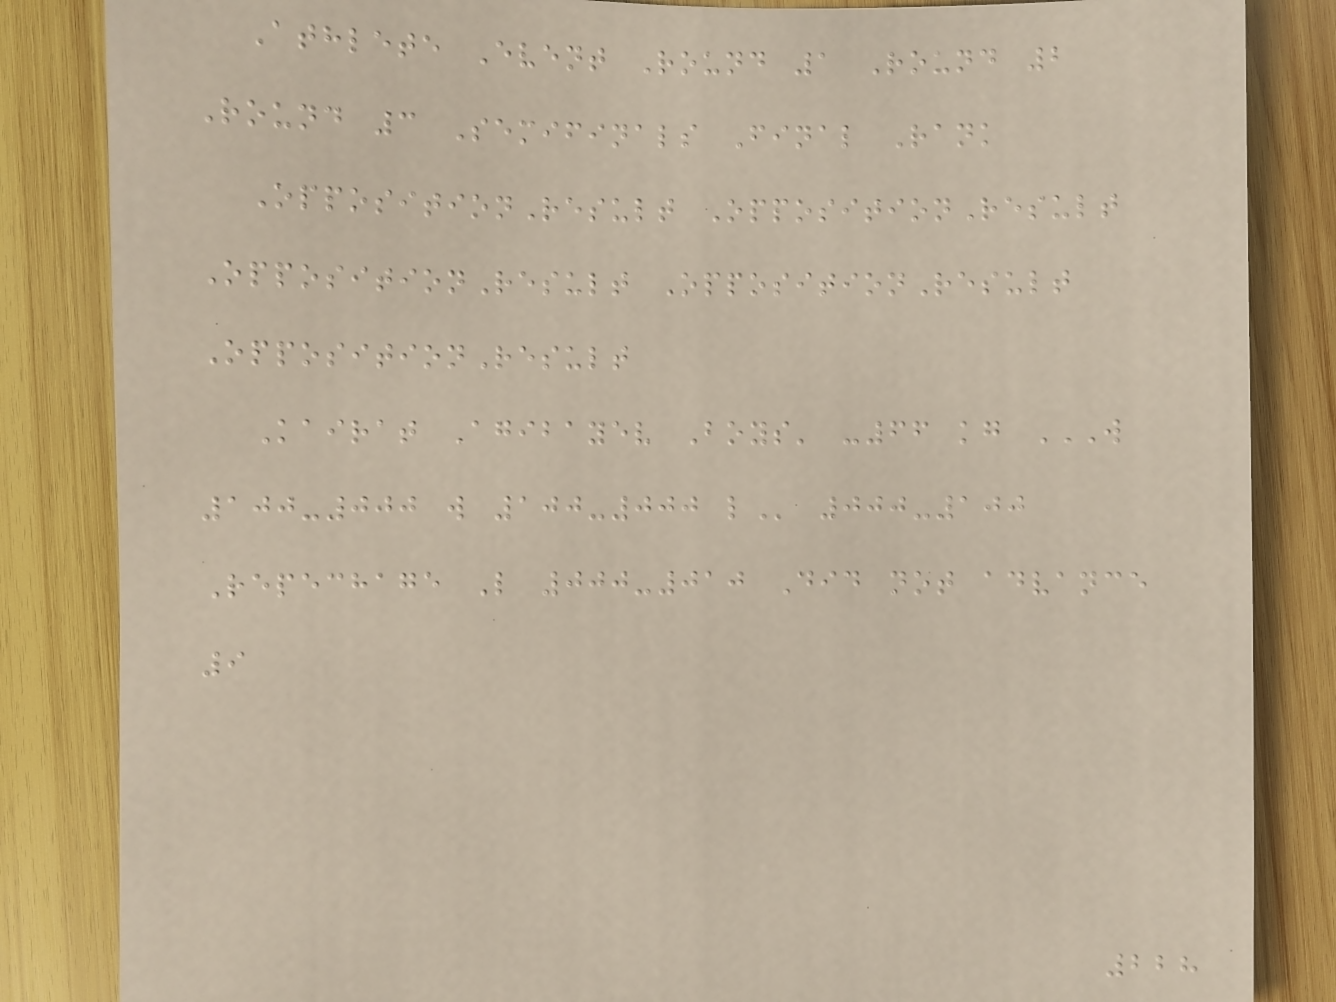Athlete Event Round 1 Round 2
Round 3 Semifinals Final Rank
OppositionResult OppositionResult
OppositionResult OppositionResult
OppositionResult
Kairat Agibayev Boys' -66 kg W
100-000 W 100-000 L 000-100
Repechage L 000-010 Did not advance
9
228
